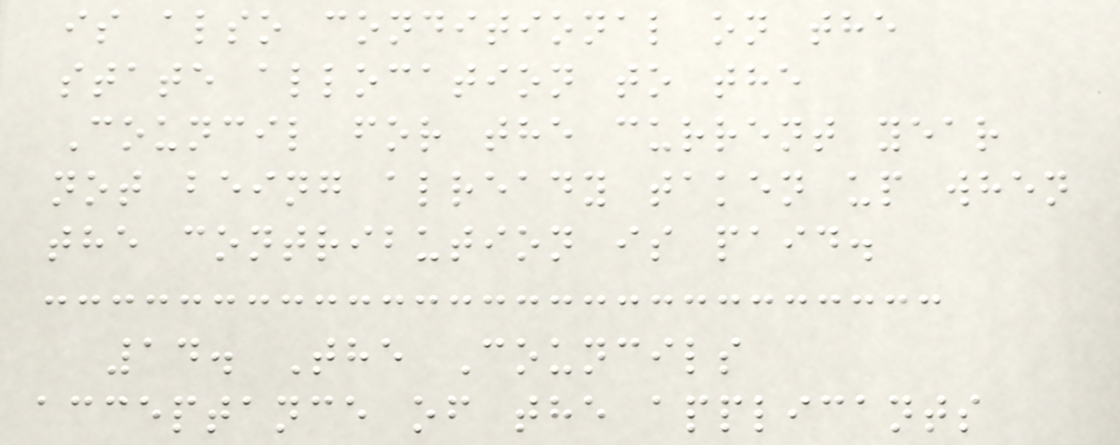is also conditional on the
state allocation to the
Council for the current year
not being already taken up when
the contribution is paid.
14. The Councils
acceptance of the applicants
